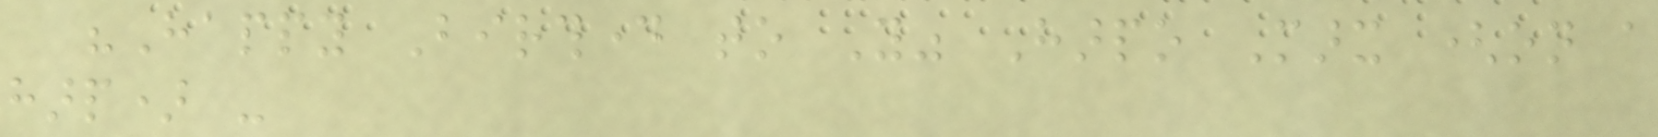"Happy Birthday to You" Harpo Marx (on a
harp) -
